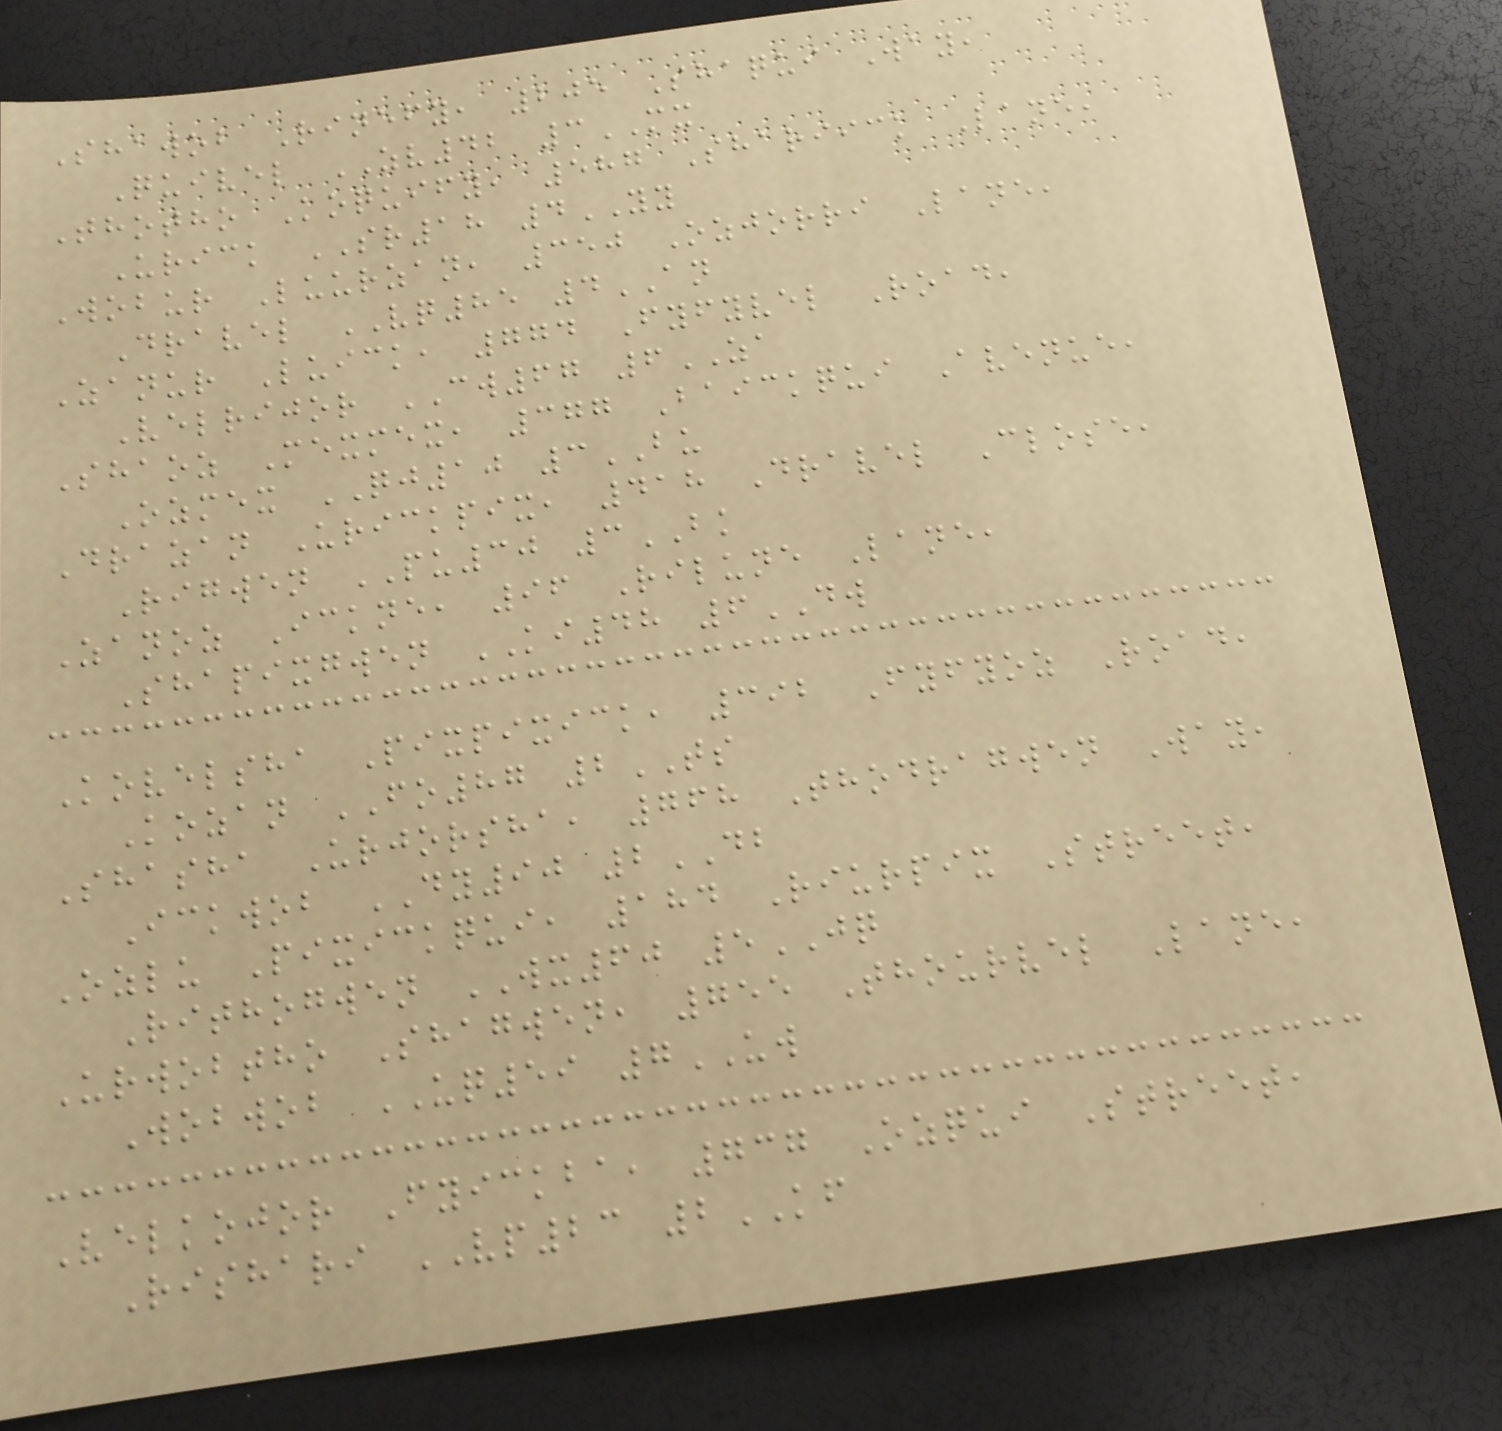Shawob Rinefy, 205 Shaqui Way,
Quivel ZV42 3MX
Thotho Koquify, 587 Shariick Lane,
Urick SR18 4YY
Wobur Luurzan, 350 Ozjorri Lane,
Dravel VQ85 4AN
Zanur Luick, 774 Fyfyvel Road,
Velrijor CW67 6ZA
Shaoz Mexmex, 377 Baickqui Avenue,
Ozmex QJ10 3BU
Drazan Urickpix, 418 Dravel Close,
Rigwen PU30 3BK
Zanoz Ickne, 96 Rilune Lane,
Shapixgwen KI48 6DW
Kovelsha Pixpixick, 392 Fyfyoz Road,
Kozan FO87 2TS
Shasha Urjorsha, 768 Thodragwen Way,
Ickwob DY90 2DB
Ozlu Pixickqui, 184 Riurpix Street,
Rithogwen WX60 5JQ
Urwobtho Shagwen, 755 Thourvel Lane,
Wobwob UQ59 7UW
Velkojor Fyickba, 737 Ozqui Street,
Rishari VP23 2KF
